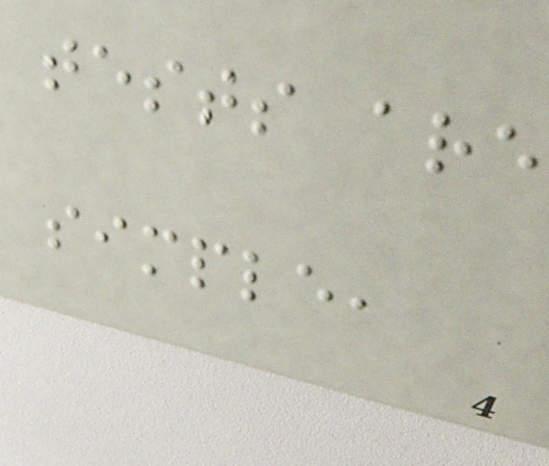tests are
simple,
